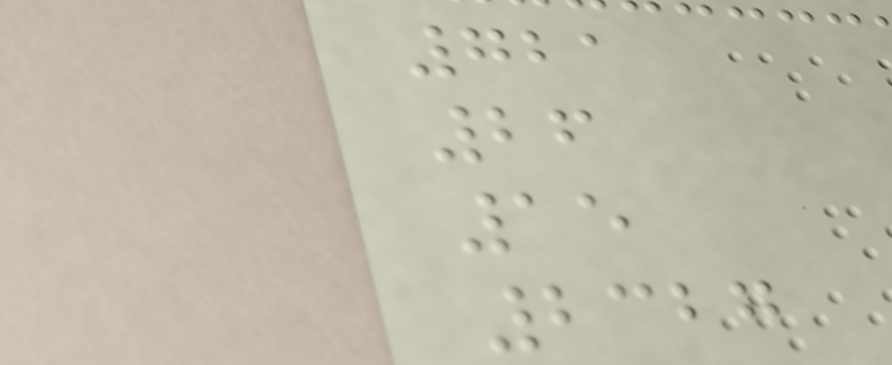721
26
15
2327
